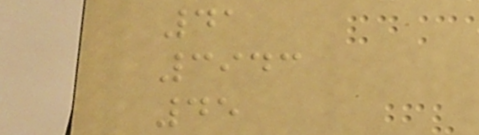41
3943
45
